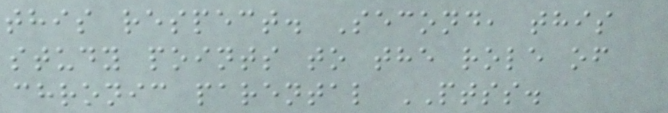this respect. Second, this
study points to the role of
chronic parental PTSS.
